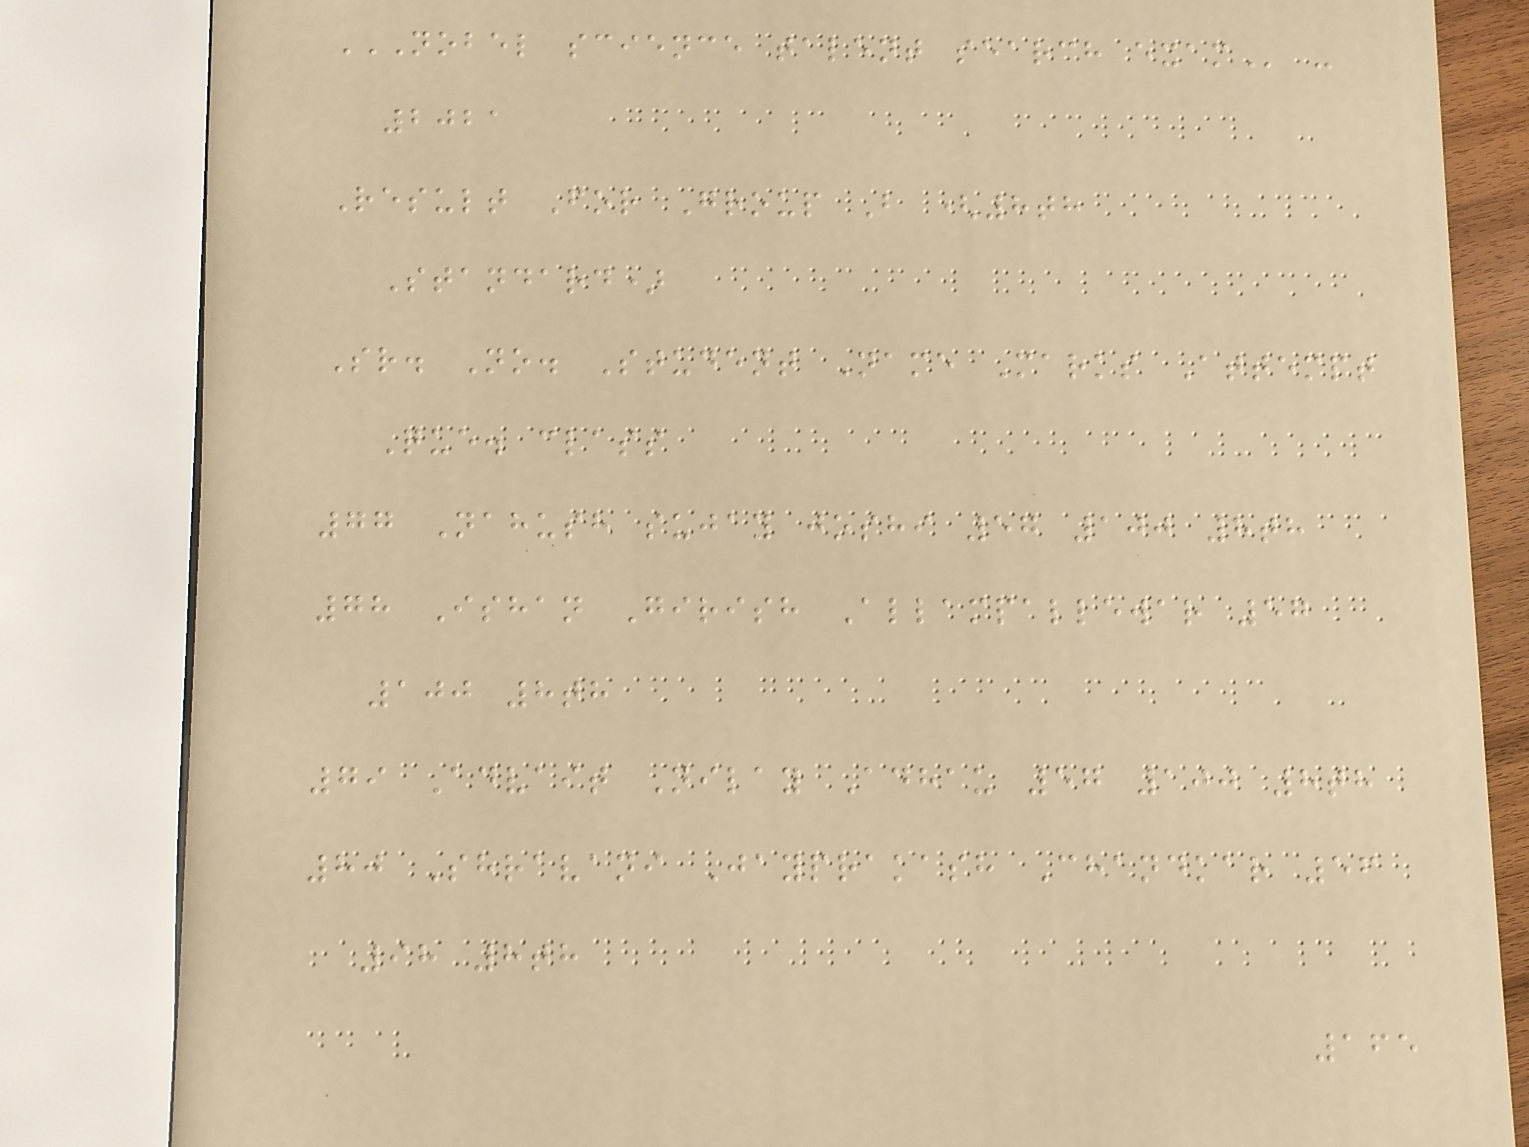NOBEL SCIENCE TALENT SEARCH EXAM -
2021
Result For Group B (8th
Standard)
Sr. No. Student Name Marks Attempt
Que. class
77 Nahush sujay joshi 57 100 8th
78 Ishan Girish Allampallewar 57
100 8th
79 Advait Nilay Adhau 57 100 8th
80 Shravani Jayprakash Chandkar 56
98 8th
165
